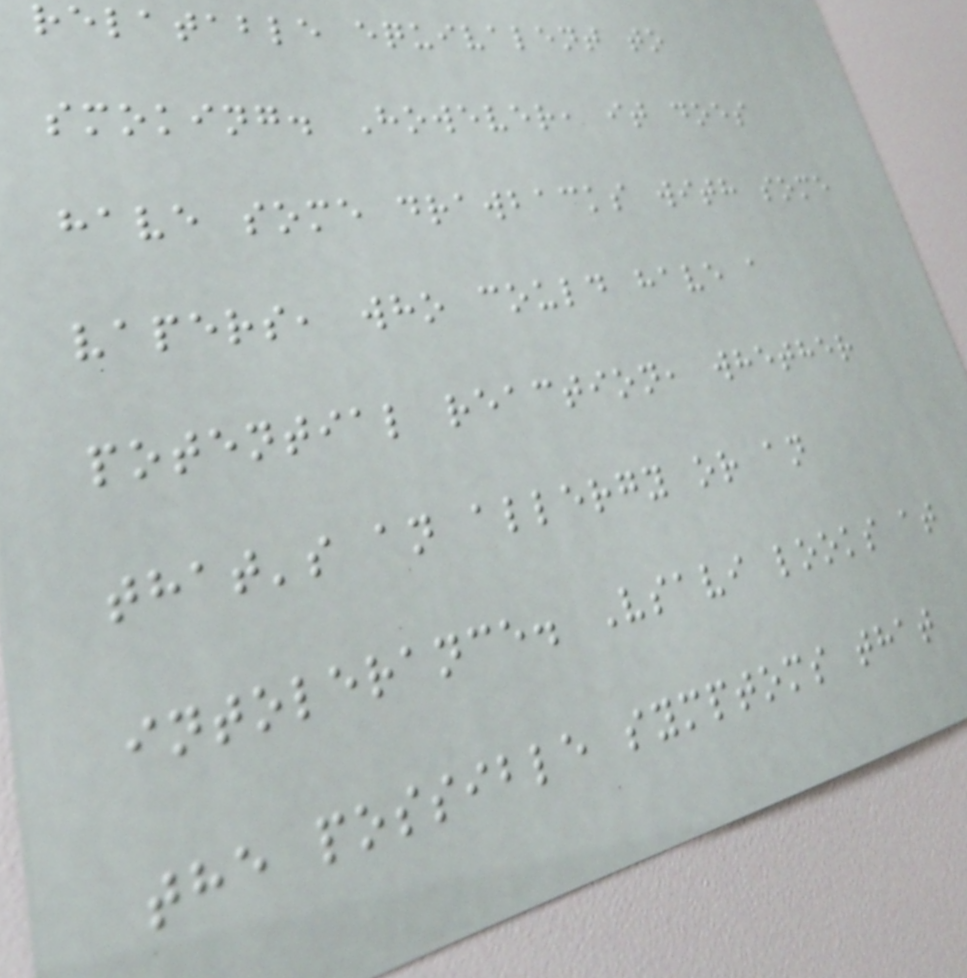relatable equivalent to
smoking. However, it does
have some drawbacks with some
vapers, who could have a
potential reaction, whether
that's an allergy or an
intolerance. Vsavi looks at
the possible symptoms that
